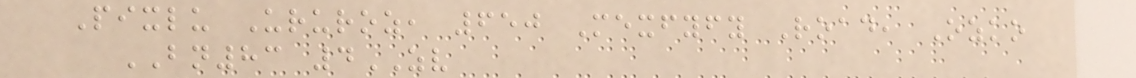Pixlu Ururoz, 650 Mexfyfy Road, Ozko
BN83 4ZV
